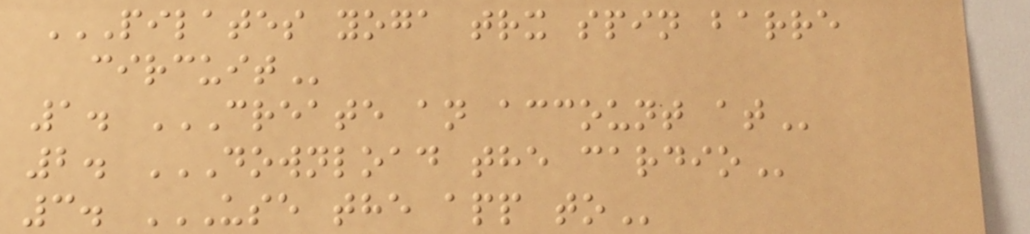PILATES YOGA TRX SPIN BARRE
CIRCUIT
1. CREATE AN ACCOUNT AT
2. DOWNLOAD THE CARDIO
3. USE THE APP TO
